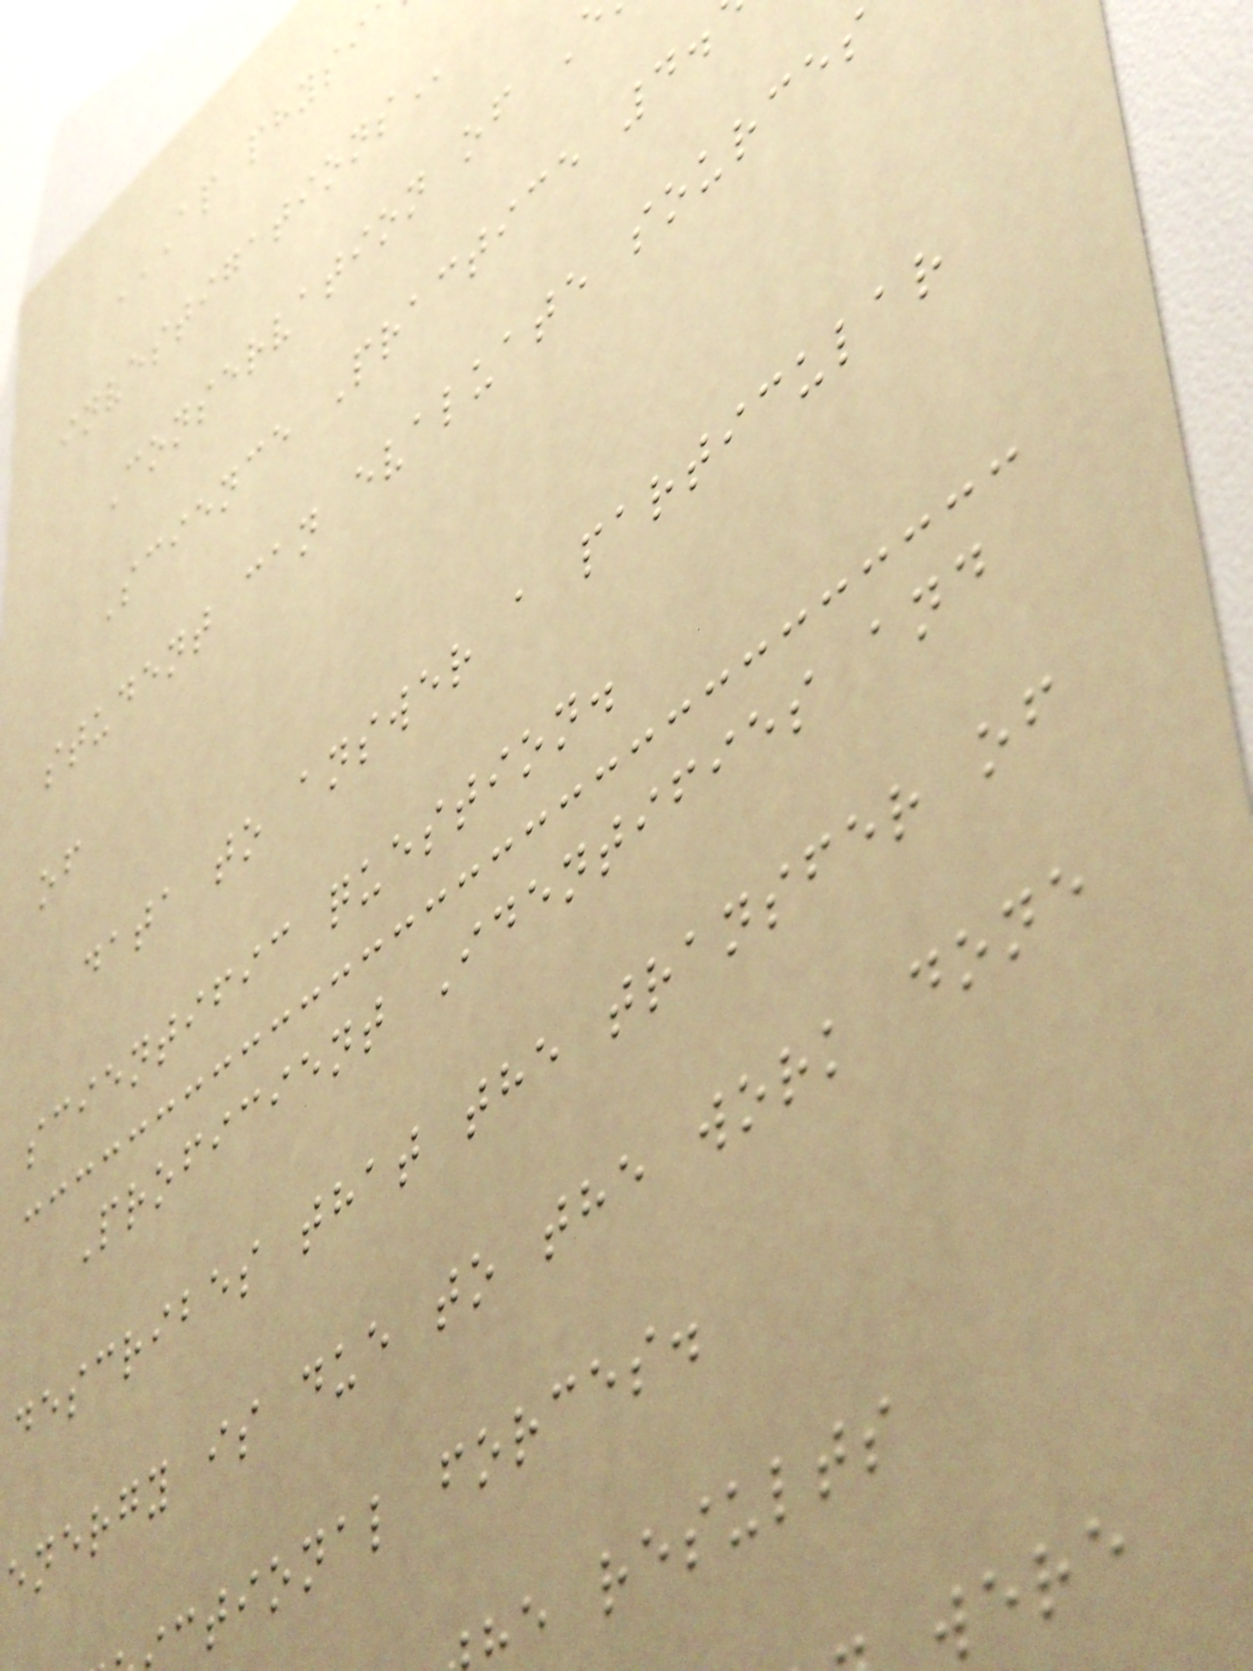Conservation of
Science Practice 4.
student can evaluate sources
of
data to answer a particular
scientific question.
Proficient Identifies and
describes that the transfer of
energy is due to the work done
ctional forces.
e results
